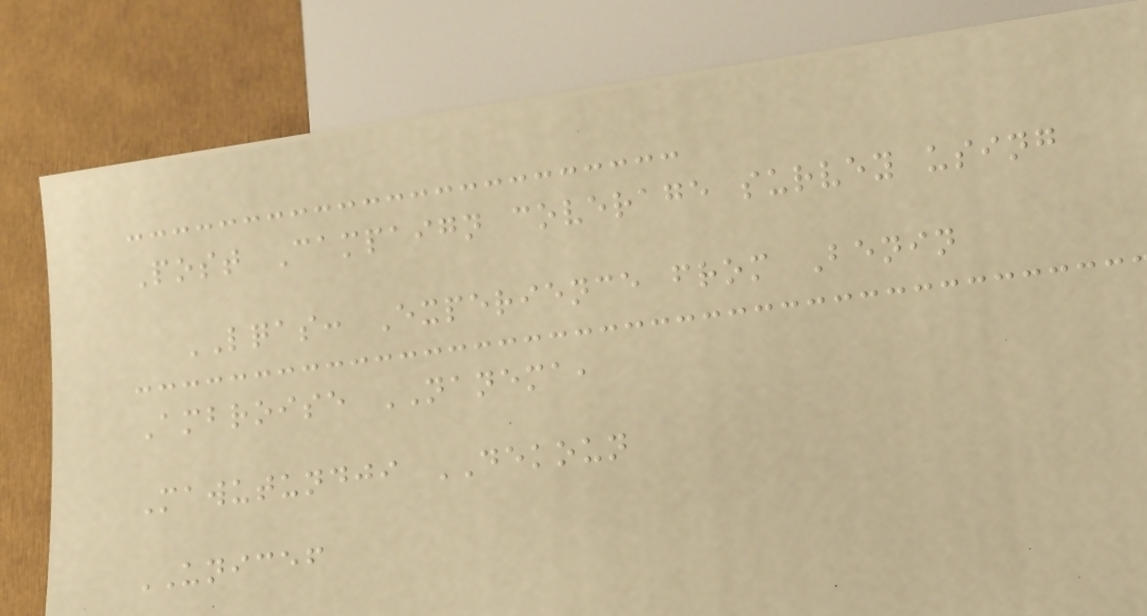Post Campaign coverage survey using
LQAS: Experience from Benin
Ambroise NANEMA,
Mawutundji DEKOUN
UNICEF
